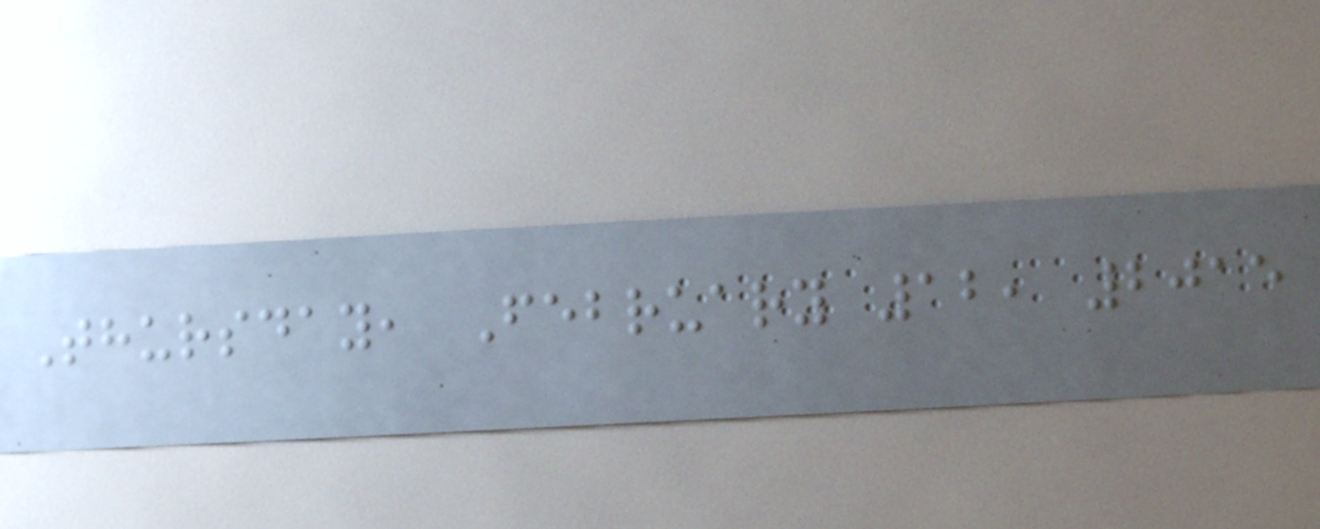Thursday, February 12, 2015
